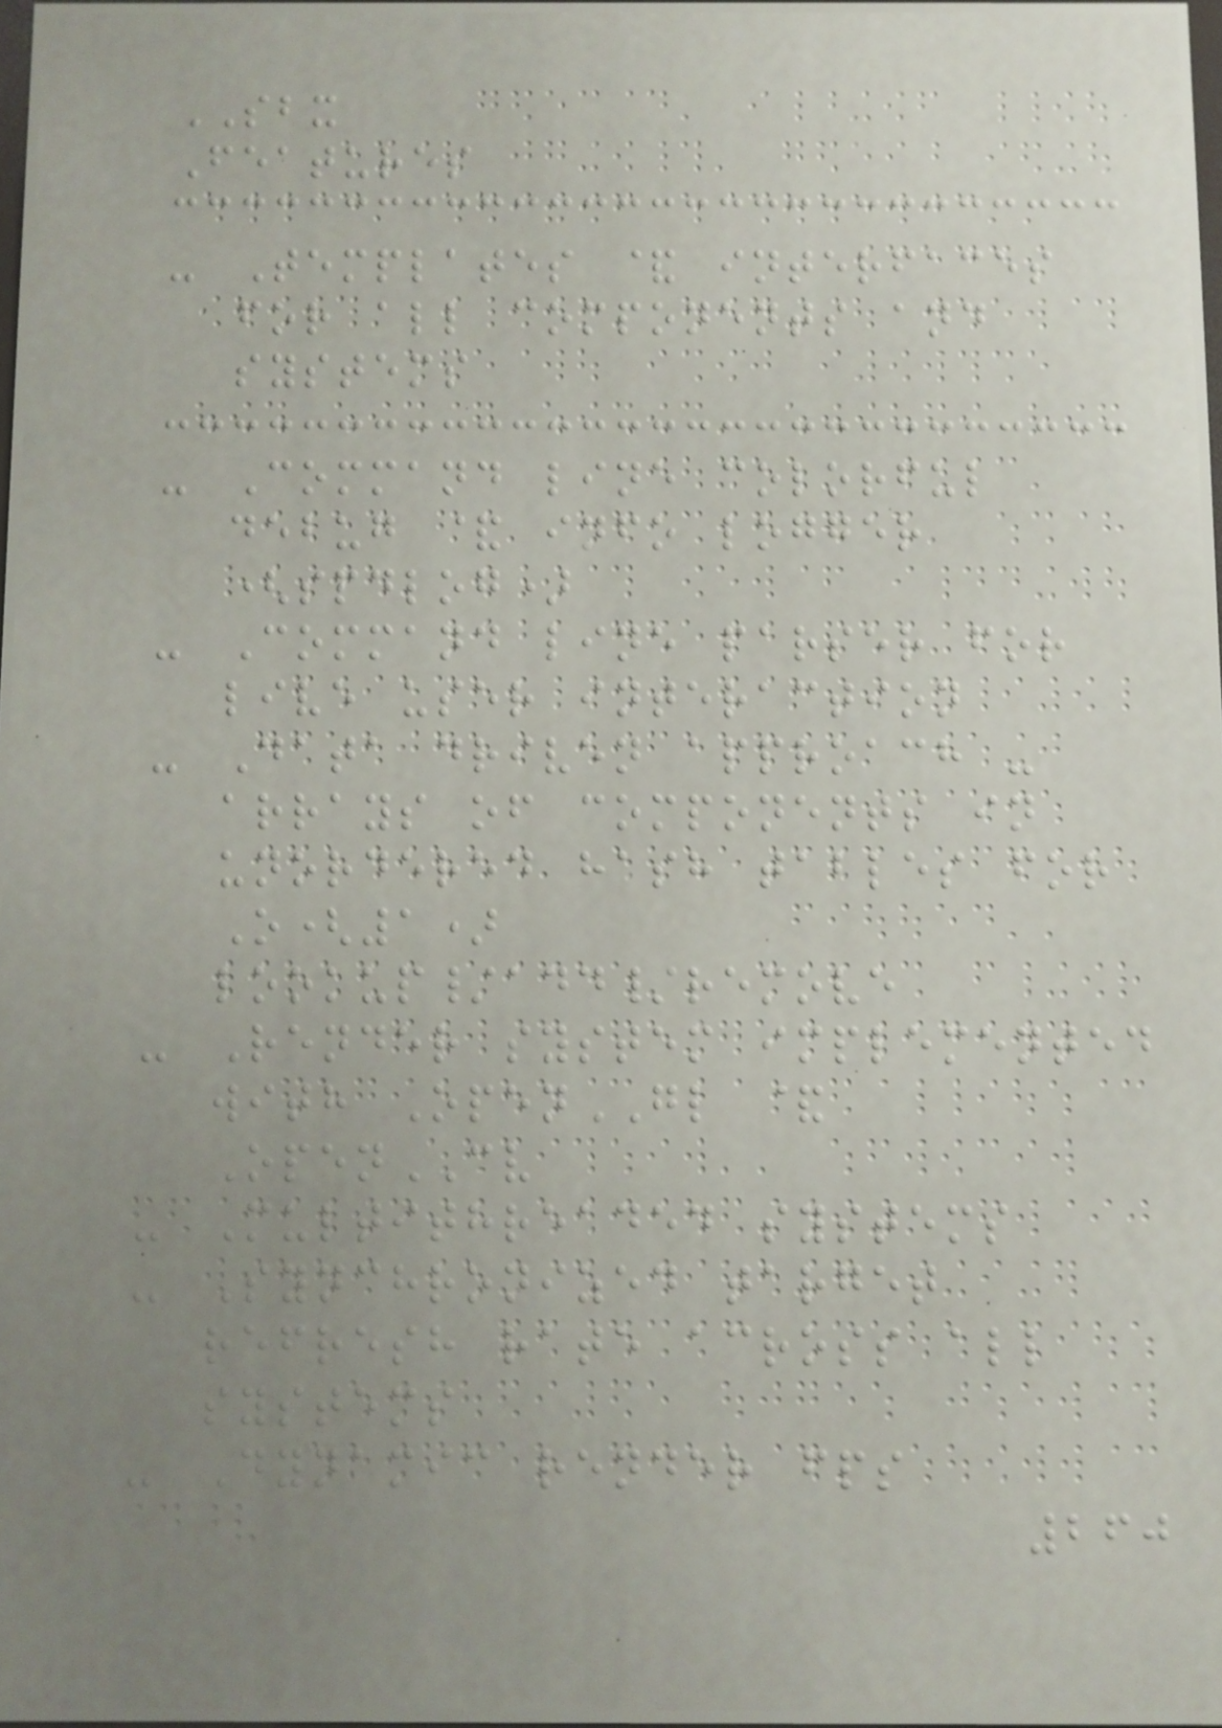SBX
Features
- Templates & interfaces
for all components and
systems
- Command line colorful
debug & info logger
(spdlog)
- Command line parser for
live user interaction
- Data driven approach -
arrays of components in
unordered hash tables for
O(1)
lookup/add/remove
- Render system implemented
with OpenGL &
OpenCV
- Multithreaded systems
- Synchronized target
refresh rate across all
systems
- Dynamic render fps
260
